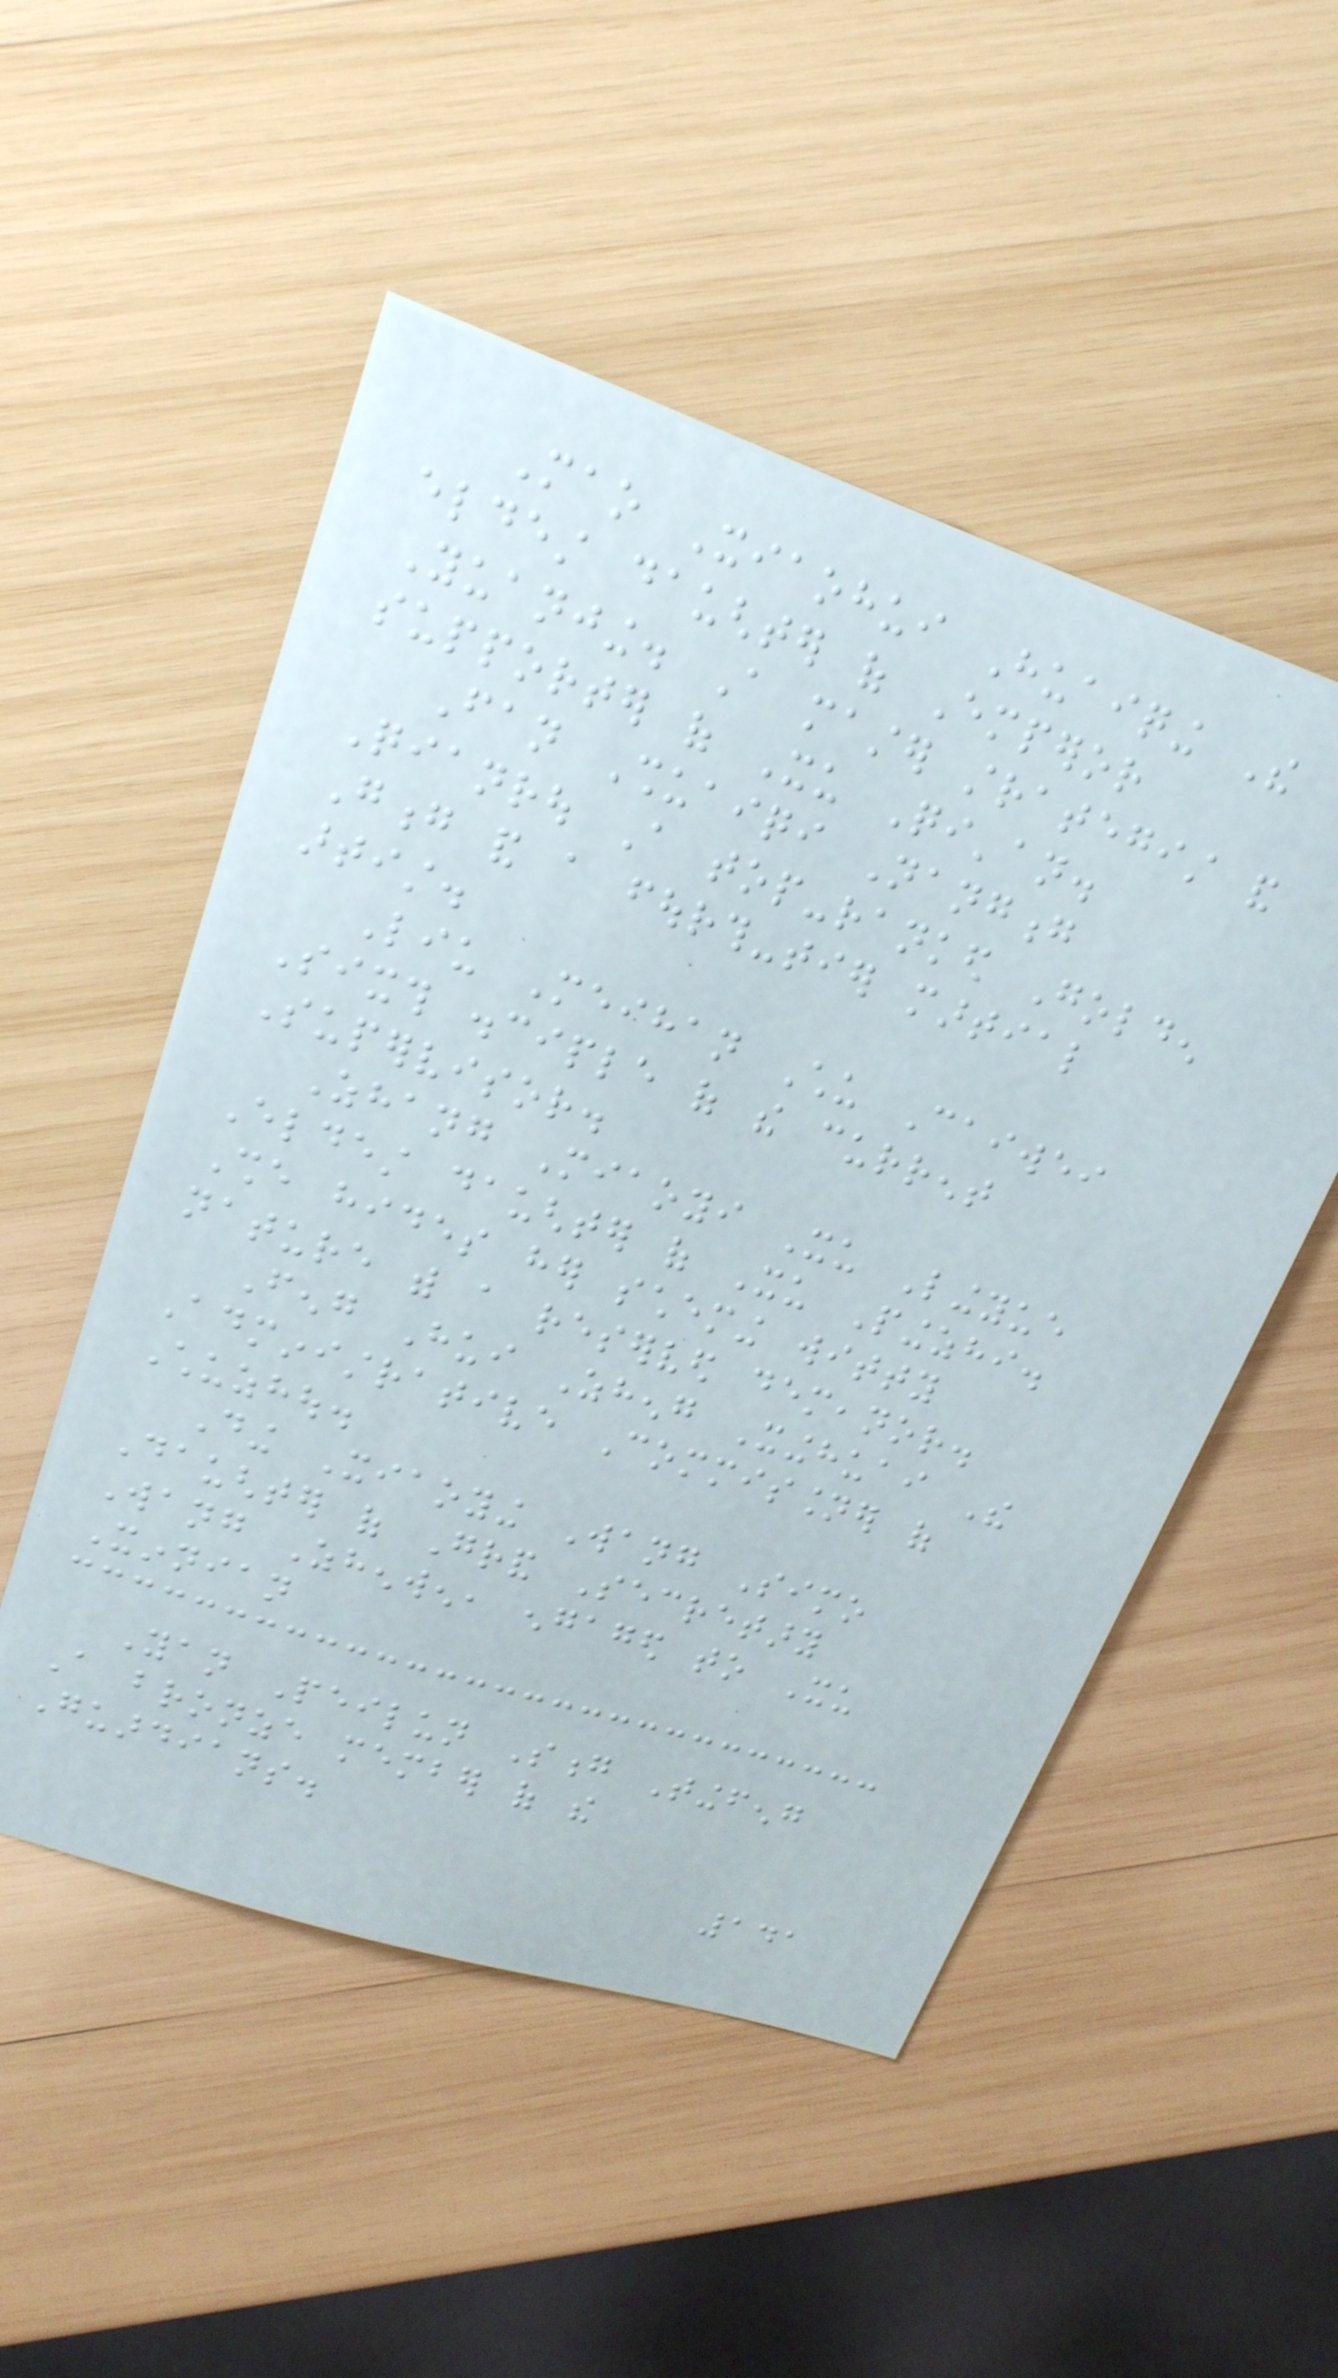Mao Xiaohui Huaiqing The
eldest daughter of Emperor
Yuanjing. A master strategist and
supporter of Xu Qi'an.
Fan Shuaiqi Nangong
Qianrou A top-ranked Golden
Gong and a fourth-tier martial
artist.
Liu Meihan Chu Caiwei
Sixth disciple of the current
Supervisor.
Zhang Miaoyi Xu Lingyue
Eldest daughter of Xu Pingzhi.
She hides her scheming witty
nature with a reserved demeanor.
Feng Hui Zheng Xinghuai The
Administrative Commissioner of
Chuzhou.
Ding Xiaoying Wang Simo
Daughter of Grand Secretary
Wang Zhenwen, engaged to Xu
Xinnian
Yan Peilun Song Tingfeng
A bronze member of the
Guardians.
141
